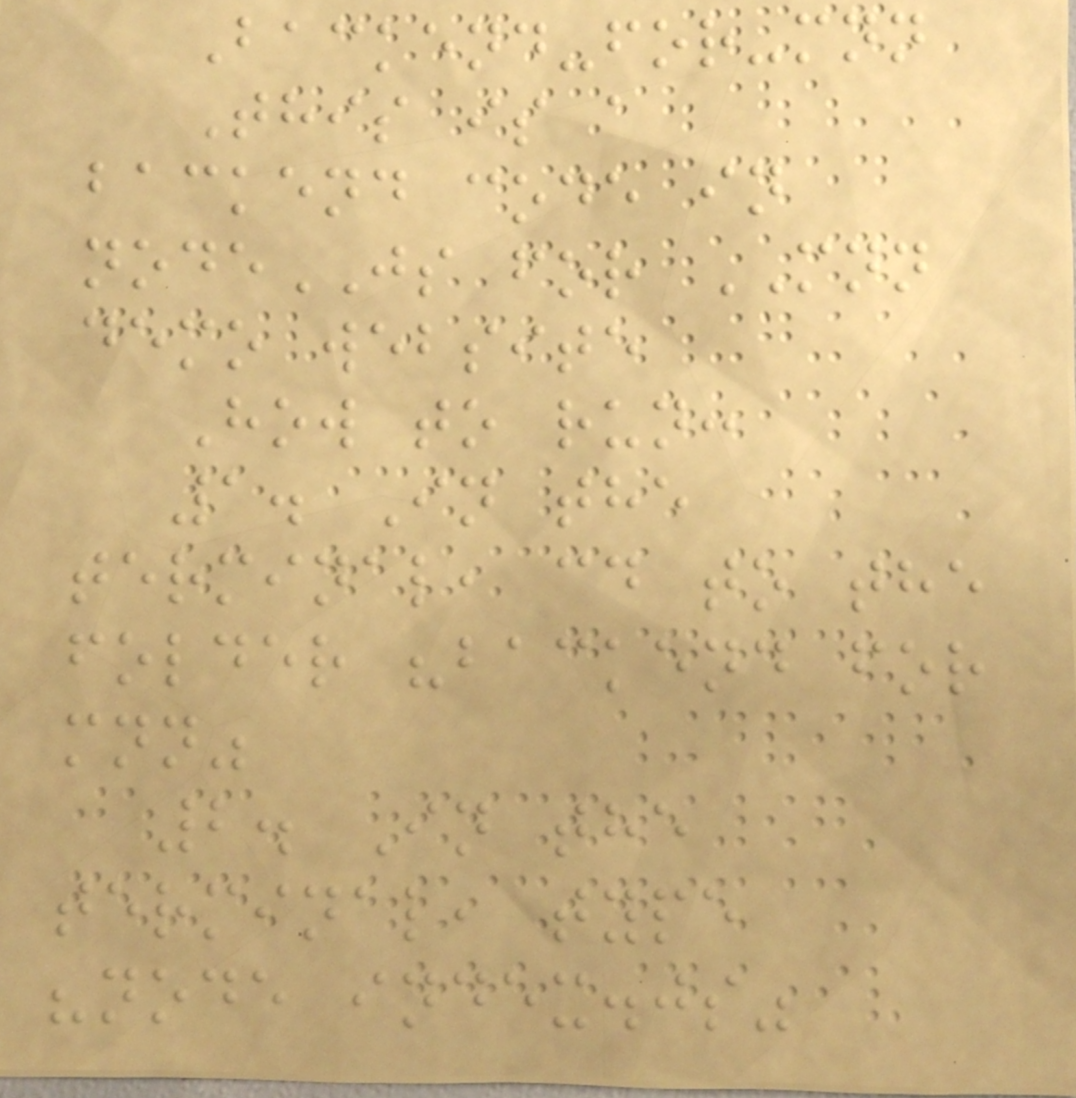Backend-for-mnn
This is a
backend code in
nodeJS for MNN
demo website
How to run:
1. In the
terminal, cd to the
folder "backend for
mnn"
2. In the
terminal, type
"node index.js"
